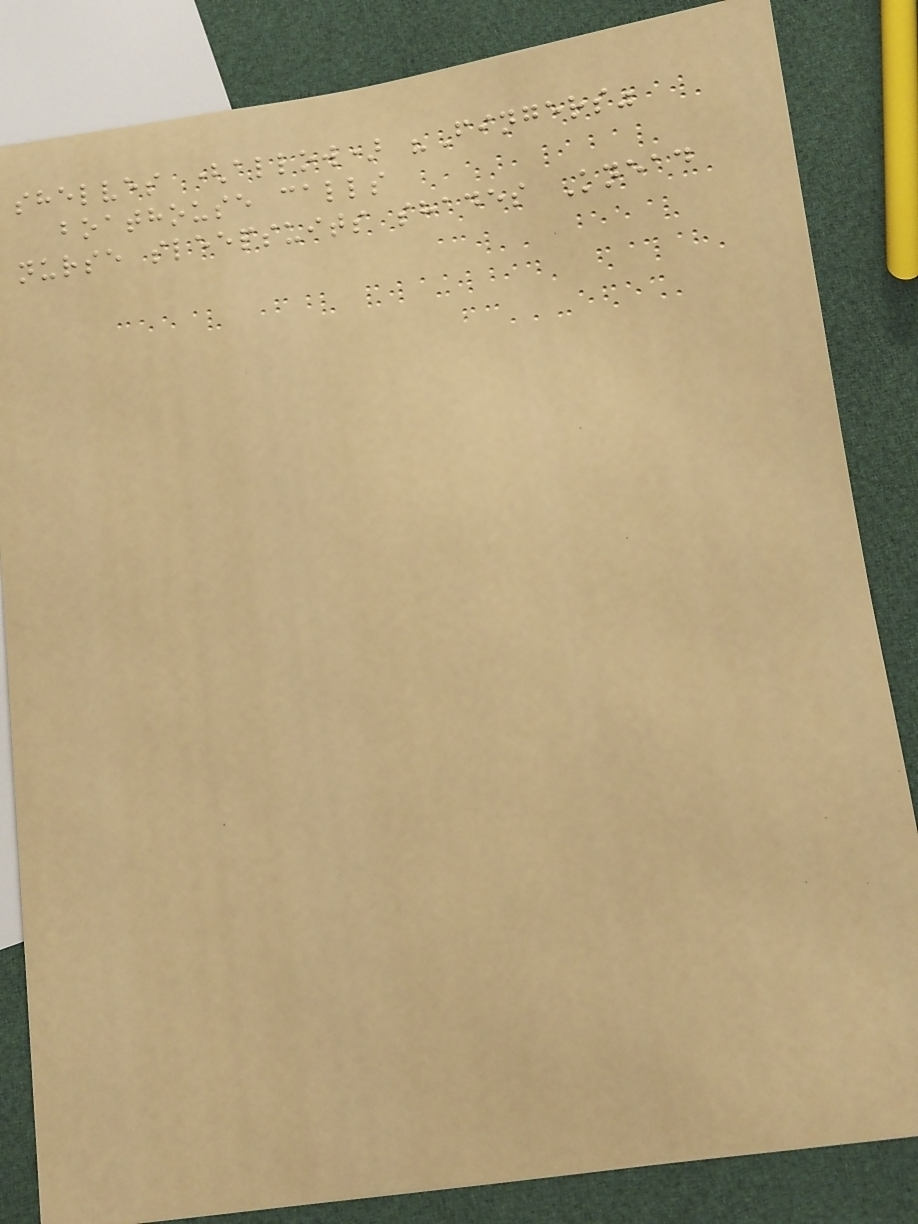shelves (allow) "Fingers"
boathouse calls
nurse sleepsuits shades Knead
